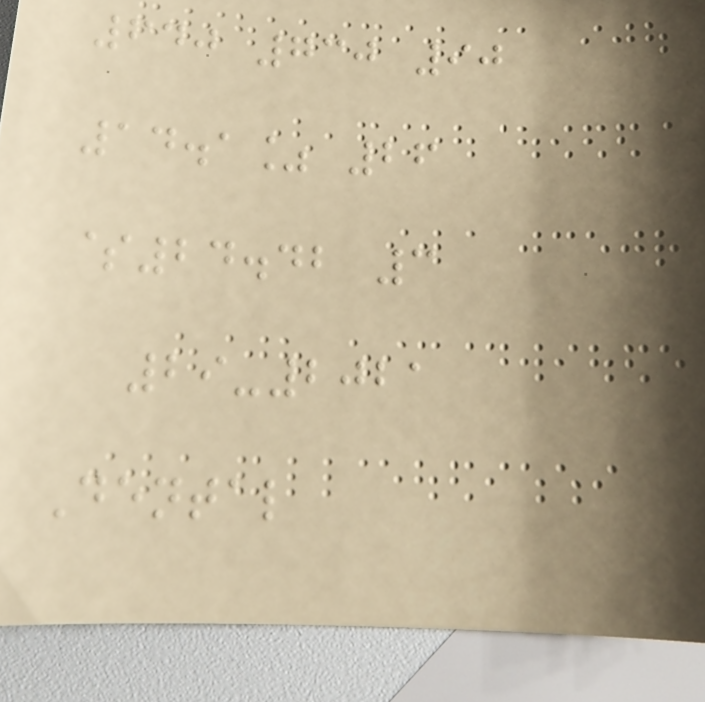640 730 90
14.1% 26
$24.42 3
29-2021
Dental
